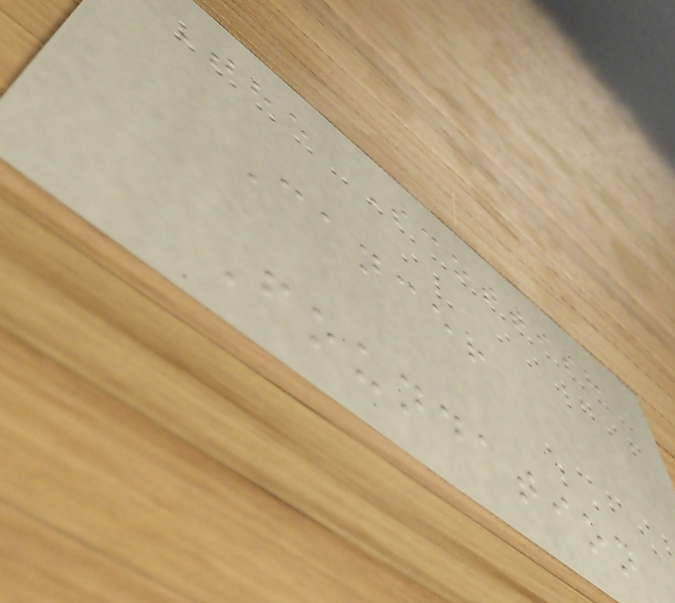The Scottish
Cancer
Foundation
